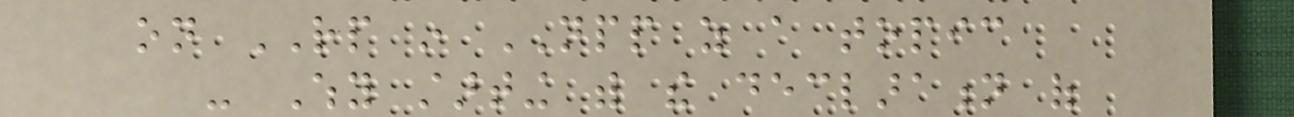on RP in NPP as a topic
- Why starting with the declaration of
